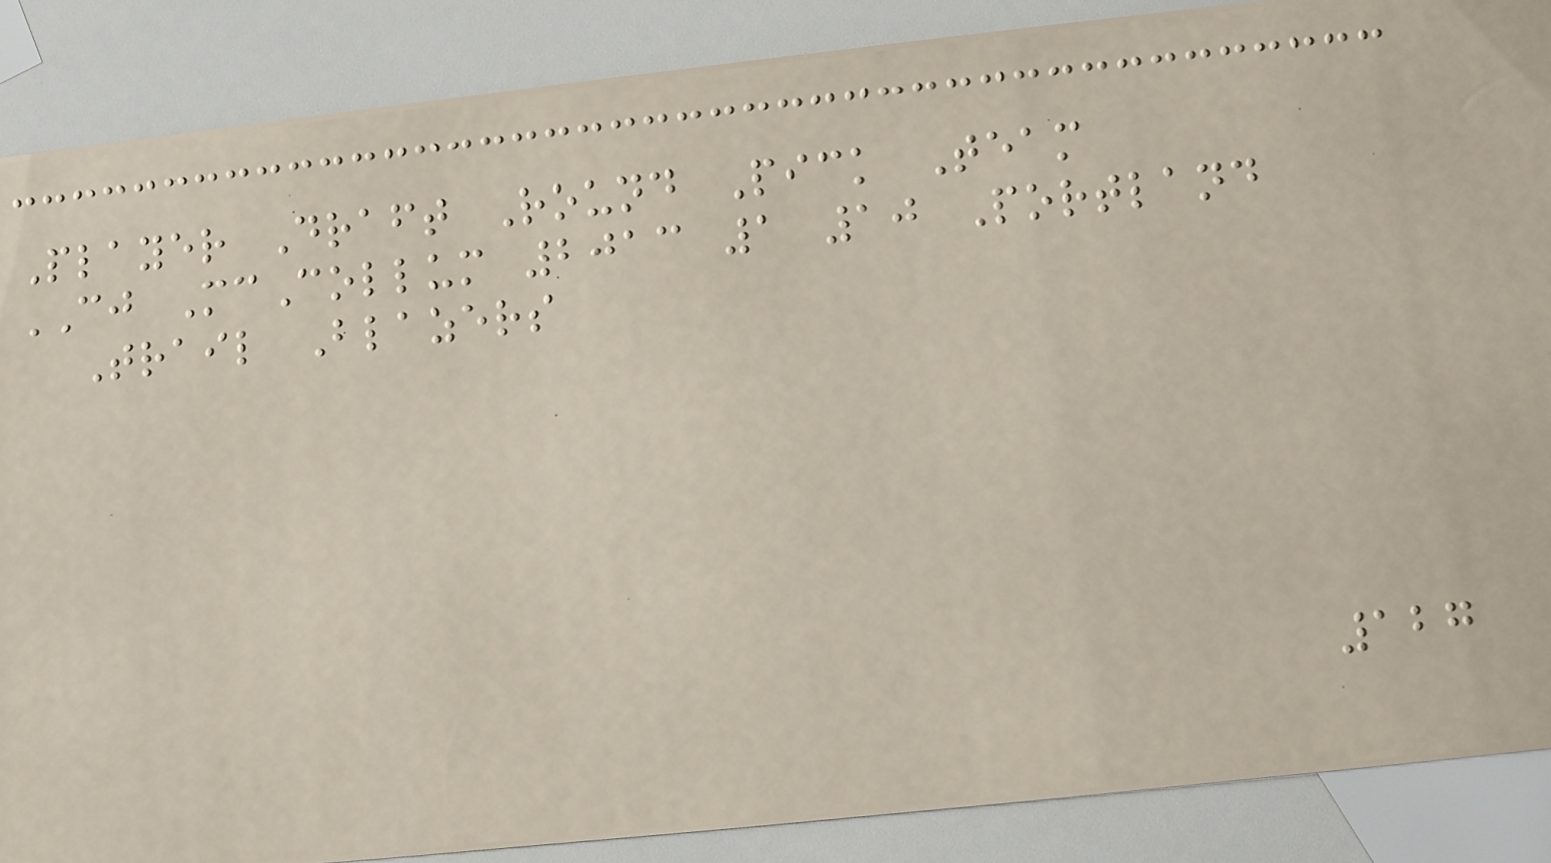Player Draft Round Pick Team
CJ McCollum 2013 1 10 Portland
Trail Blazers
127
